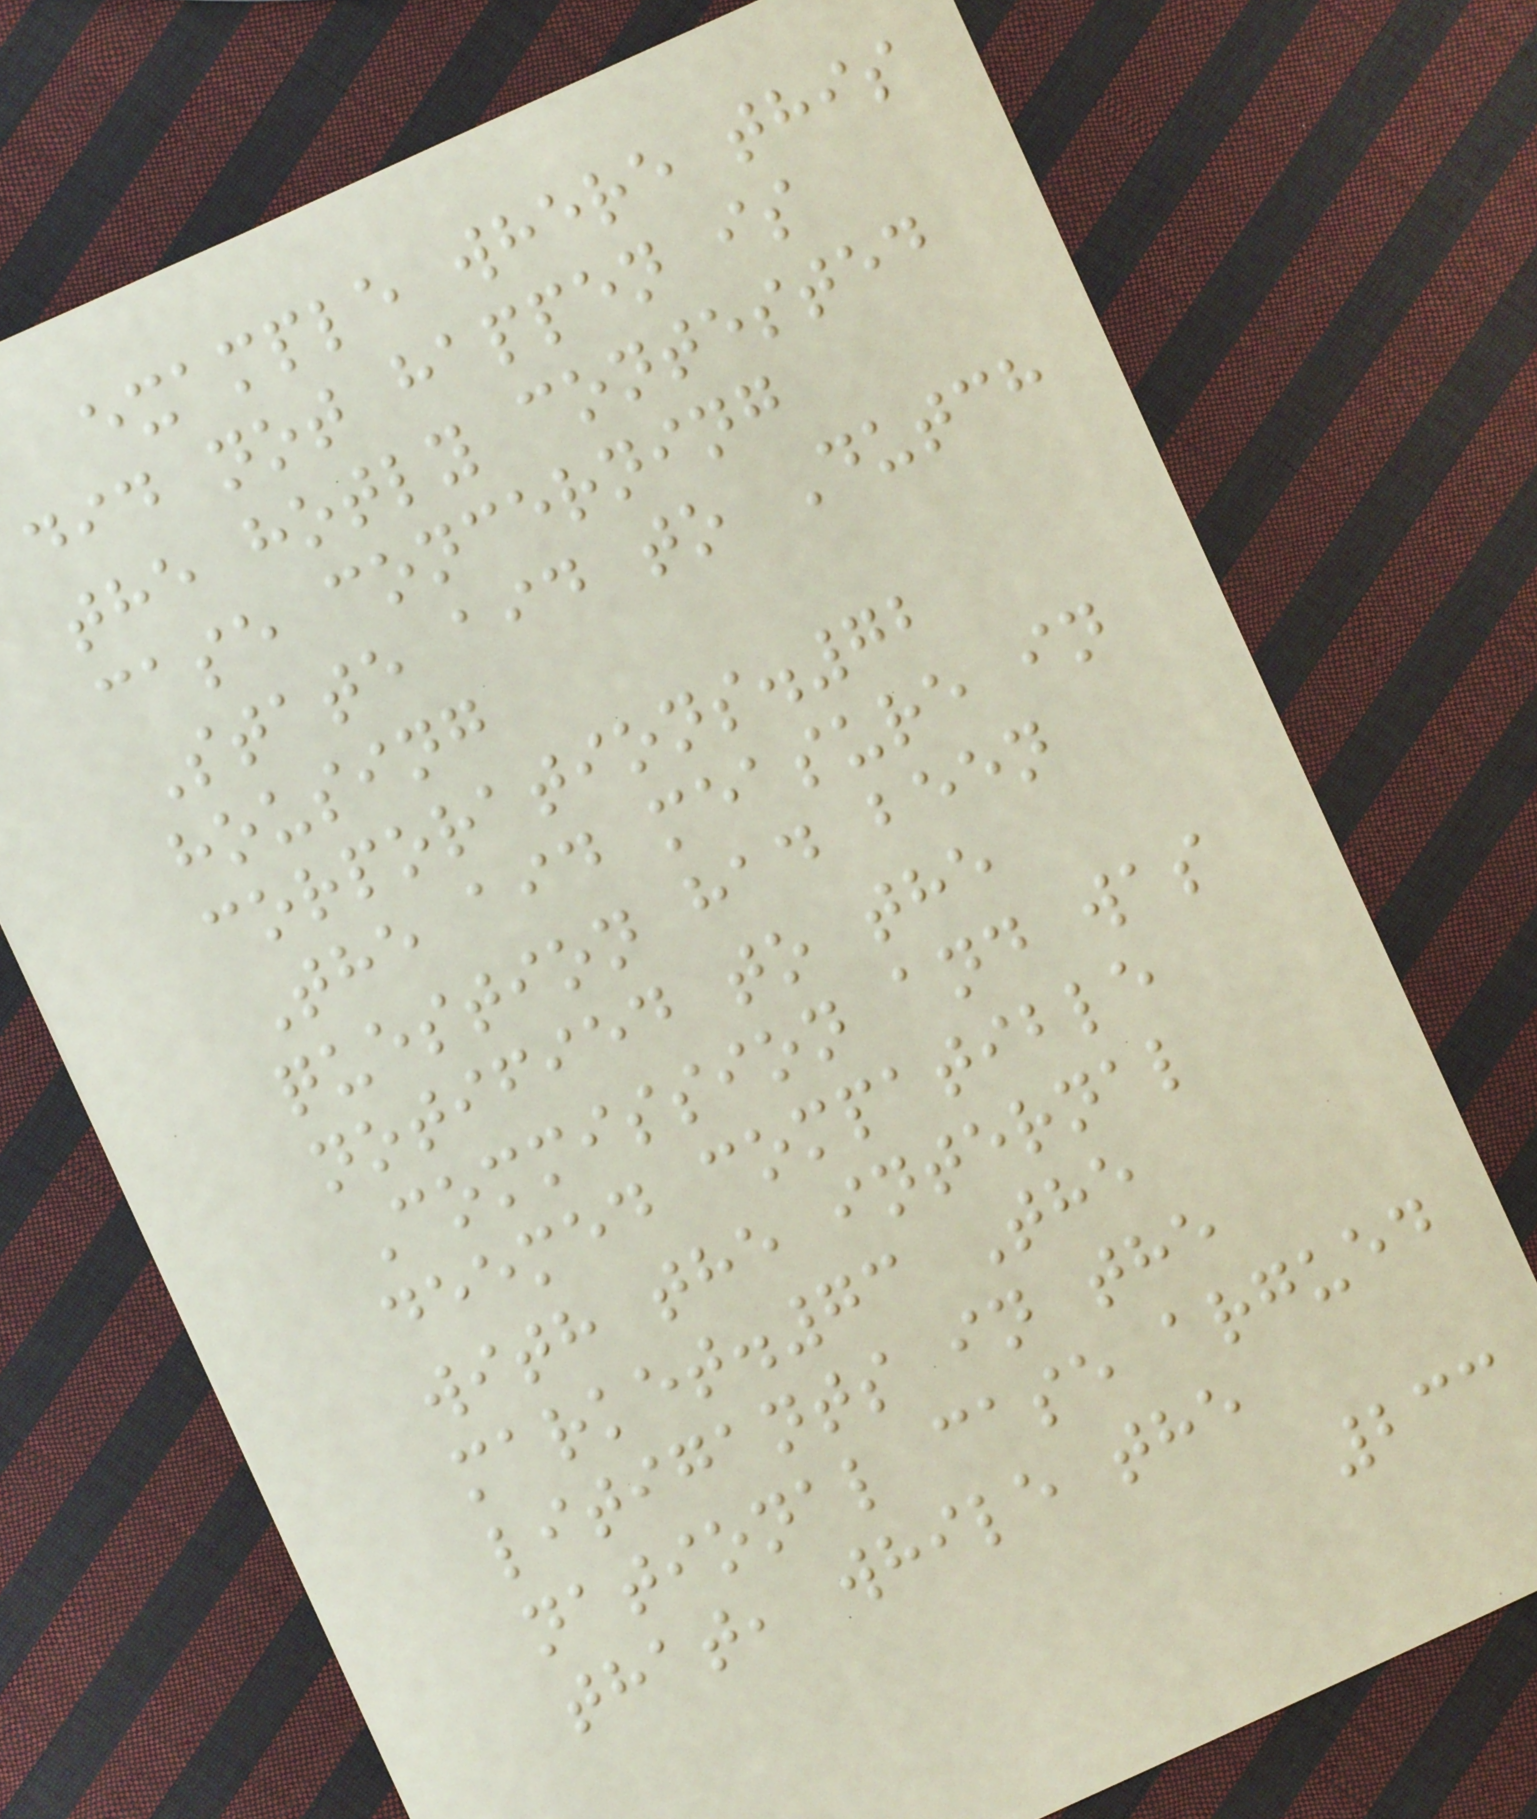example where this
did not happen is
the hotly contested
case concerning
State aid to Dutch
housing
corporations.72
The aid measure in
question had been
notified to the
Commission and was
deemed compatible
with the internal
market.73 The
litigants in the
national case argued
that, while the
233
